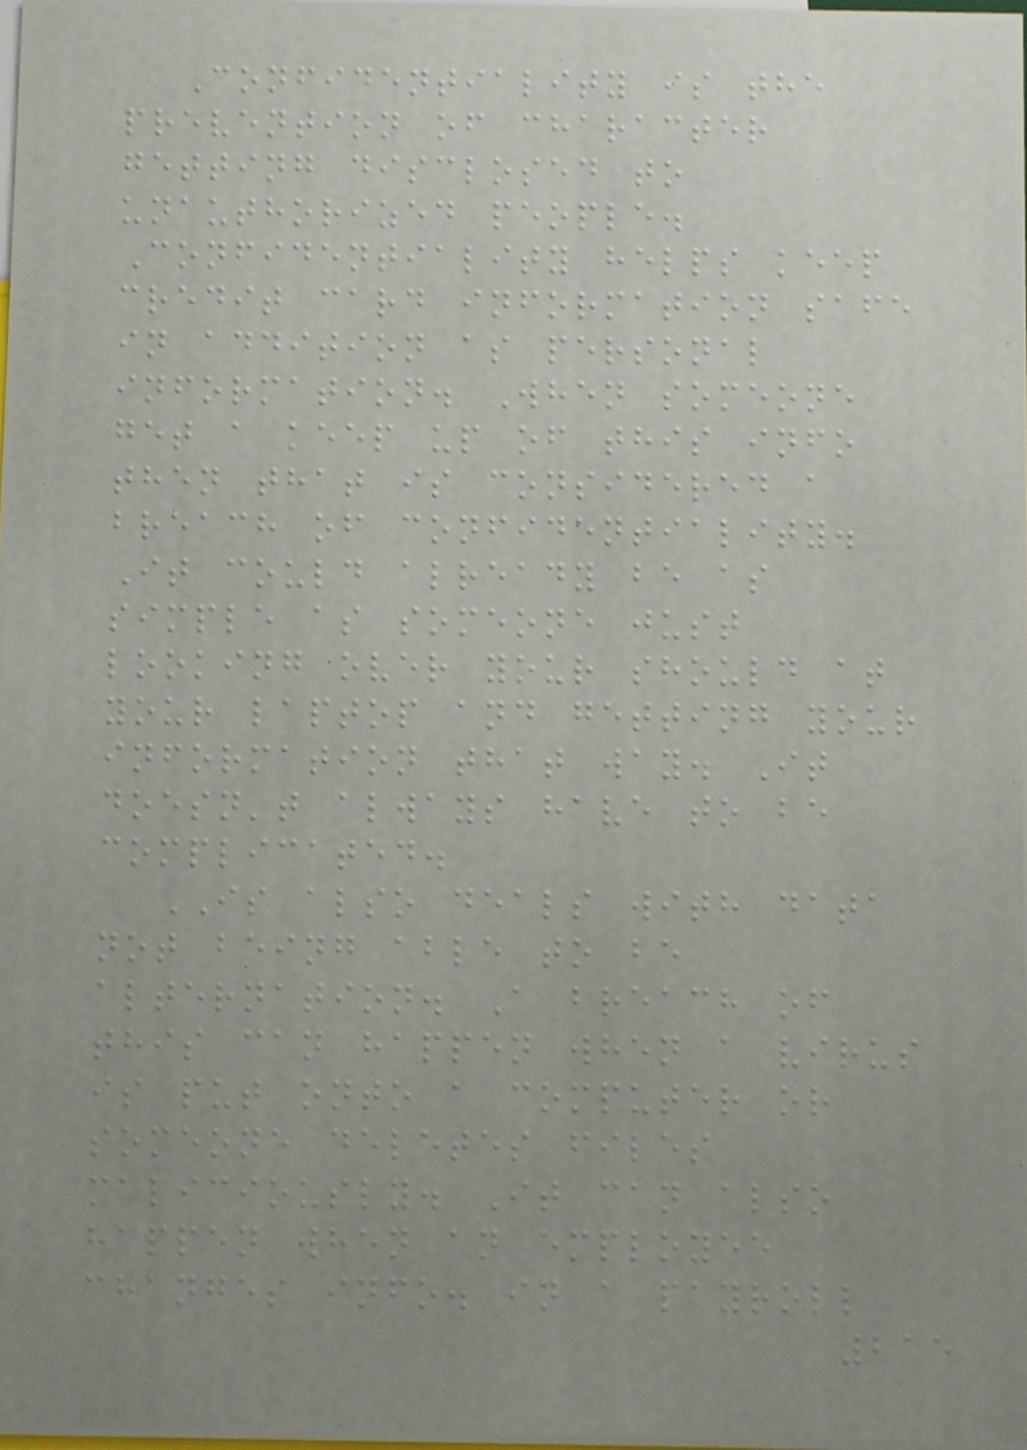Confidentiality is the
prevention of character
getting disclosed to
unauthorized people.
Confidentiality helps keep
credit card information safe
in addition as personal
information. When someone
get a keep up of this info
then that is considered a
breach of confidentiality.
It could already be as
simple as someone just
looking over your should at
your laptop and getting your
information that way. It
doesn't always have to be
complicated.
IS also deals with data
not being able to be
alternation. A breach of
this can happen when a virus
is put onto a computer or
someone deletes files
maliciously. It can also
happen when an employee
changes info. in a payroll
215
